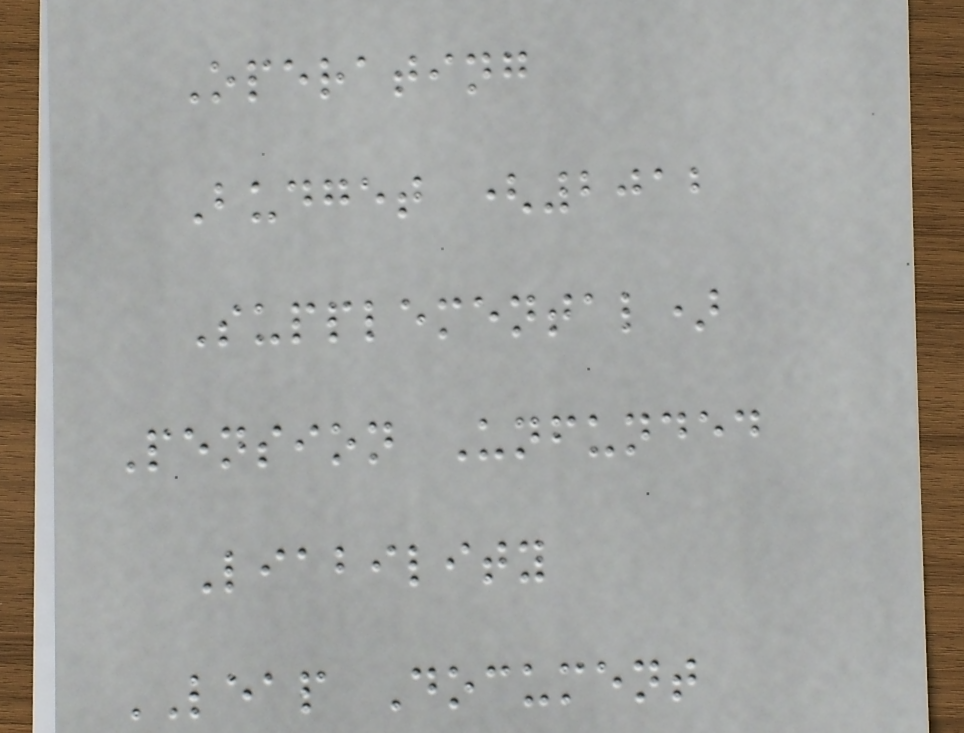Operating
Budget (2012
Supplemental)
Pension Unfunded
Liability
LEAP Document
